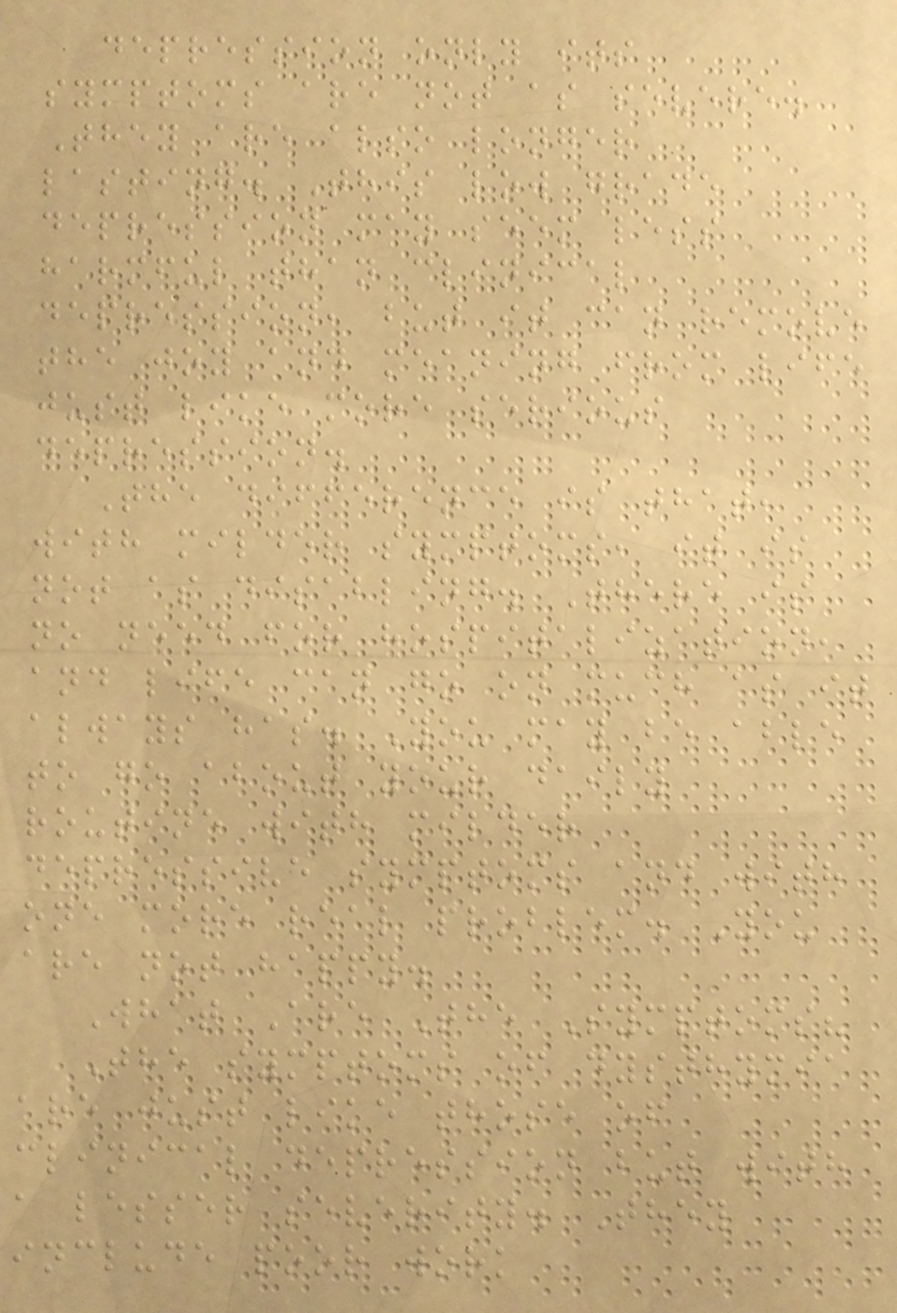depression only its
symptoms are not as severe.
They are also longer
lasting. This low grade
depression may seem less
harmful than clinical
depression, but it can remove
the joy and meaning from life
just like more serious
depression.
The difference is that,
with milder symptoms, it is
not as disabling. There is
no need for hospitalization,
and life can go on much as it
always has. You may be able
to go about your daily
routine with milder
depressive symptoms and with
one more real problem. You
are not happy.
What Are The Symptoms?
The symptoms of dysthymia
are just like those of
clinical depression but with
a lesser severity. They
include poor work
